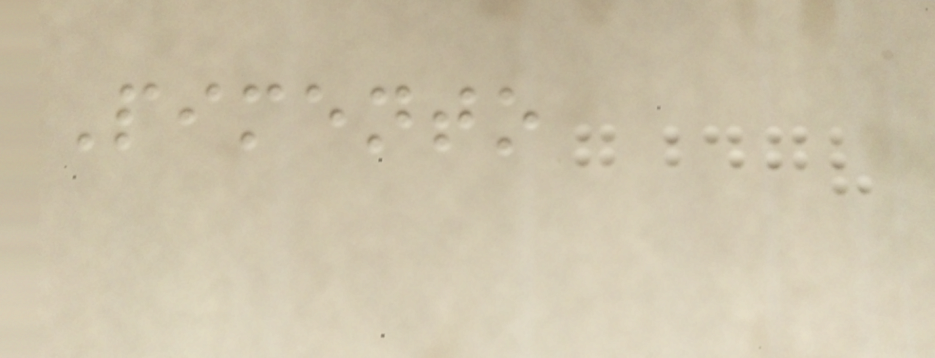Pimento
